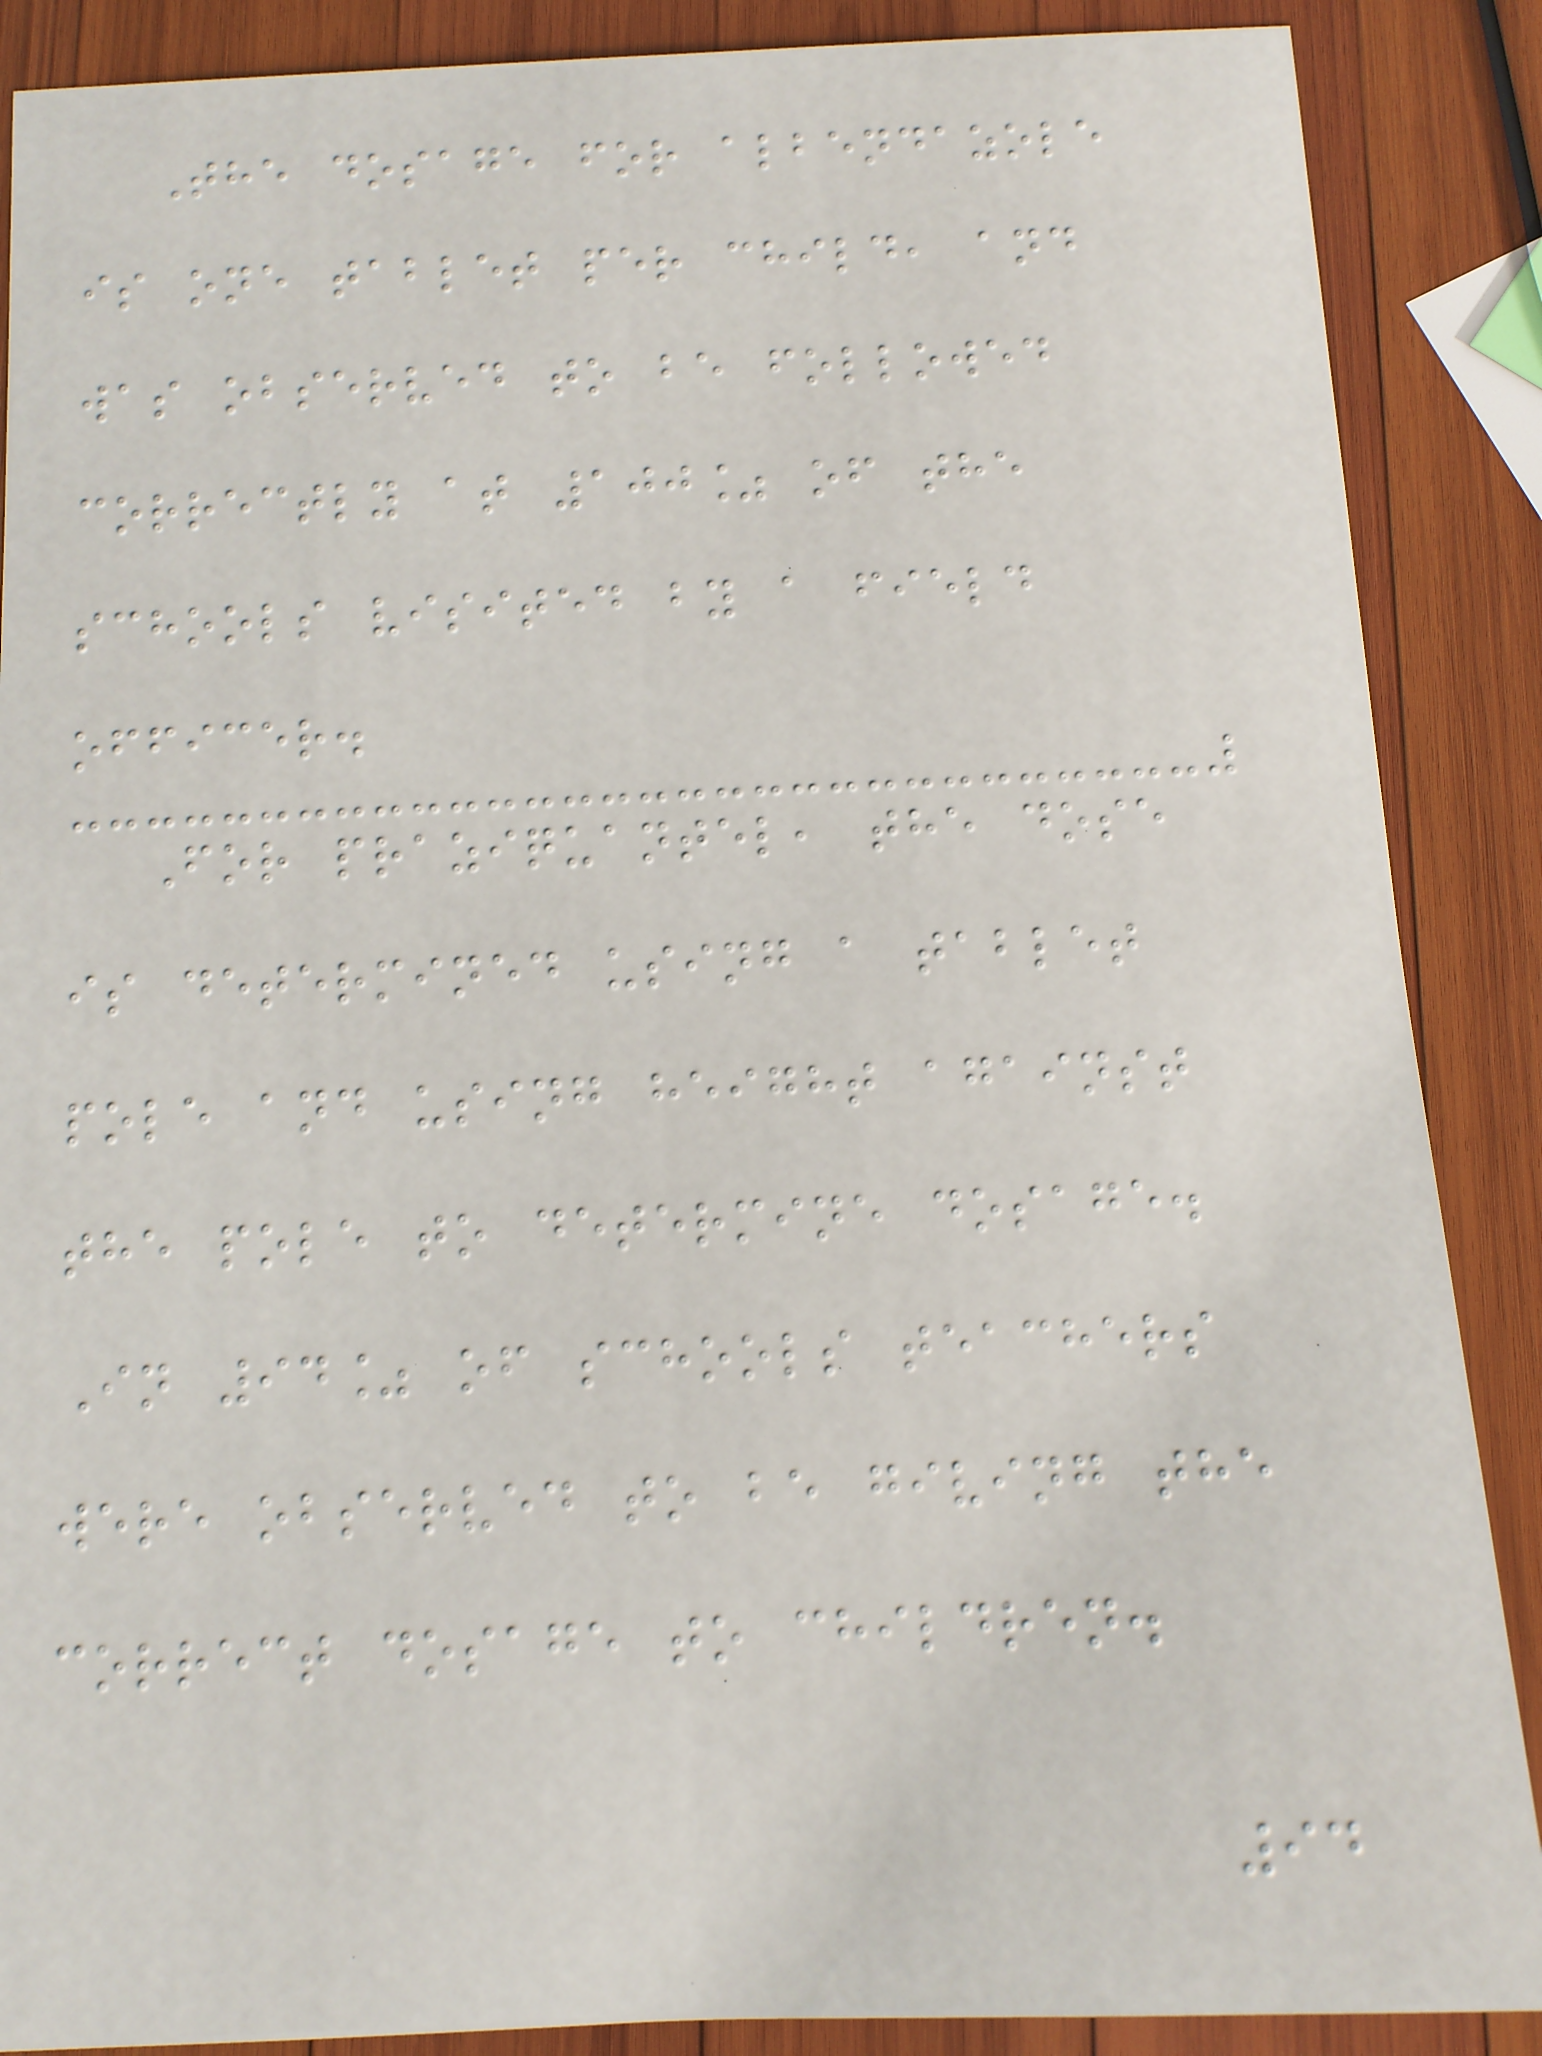The dosage for albendazole
is one tablet per child, and
was observed to be followed
correctly at 100% of the
schools visited by a field
officer.
For praziquantel, the dose
is determined using a tablet
pole and using height against
the pole to determine dosage.
In 94% of schools teachers
were observed to be giving the
correct dosage to children.
94
